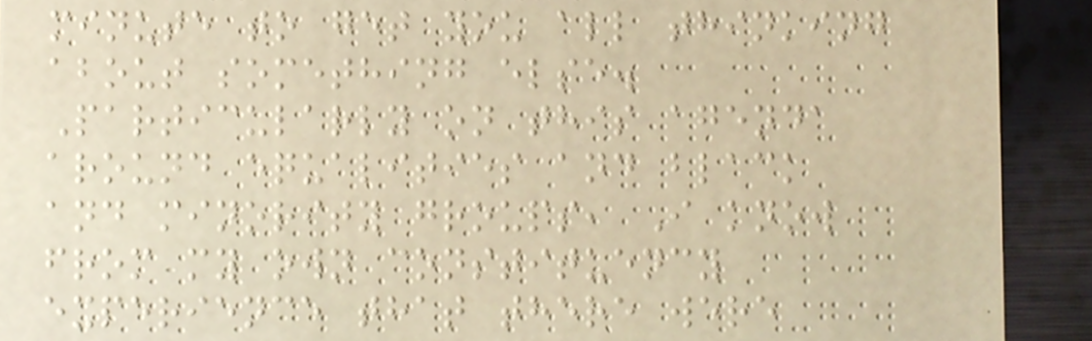minute to get you all thinking
about something else.
Particularly on this agenda
around equalities and black
and minority groups, I know
from my own constituency
experience that there were
